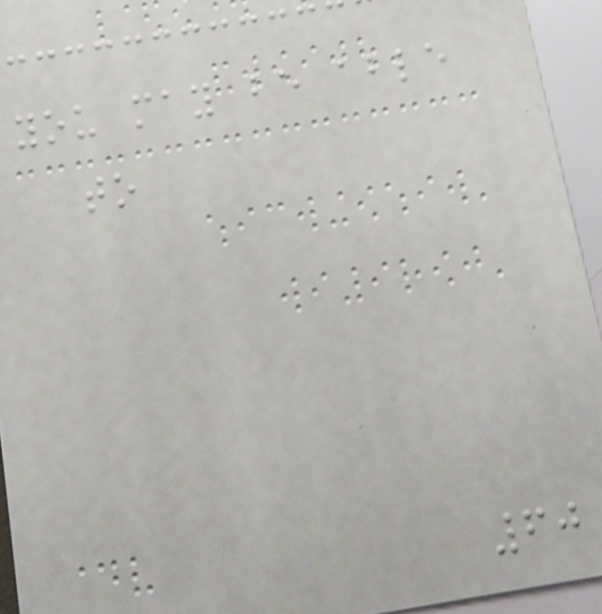you may be able
to
60
